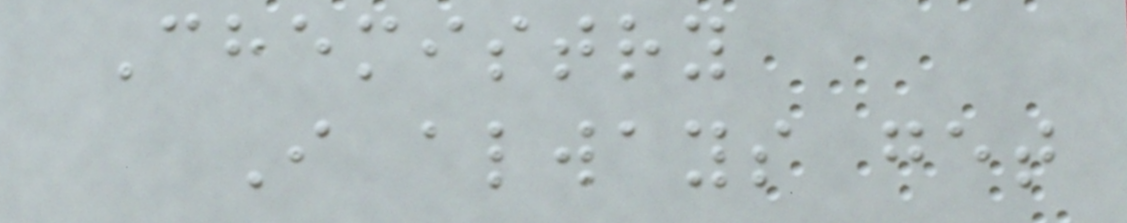Chemistry
I always get
